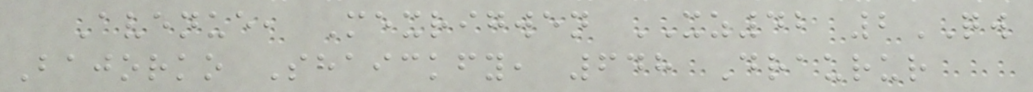Avenue, Mexrigwen XZ42 2QW
Bajorko Shaickfy, 648 Draurur
